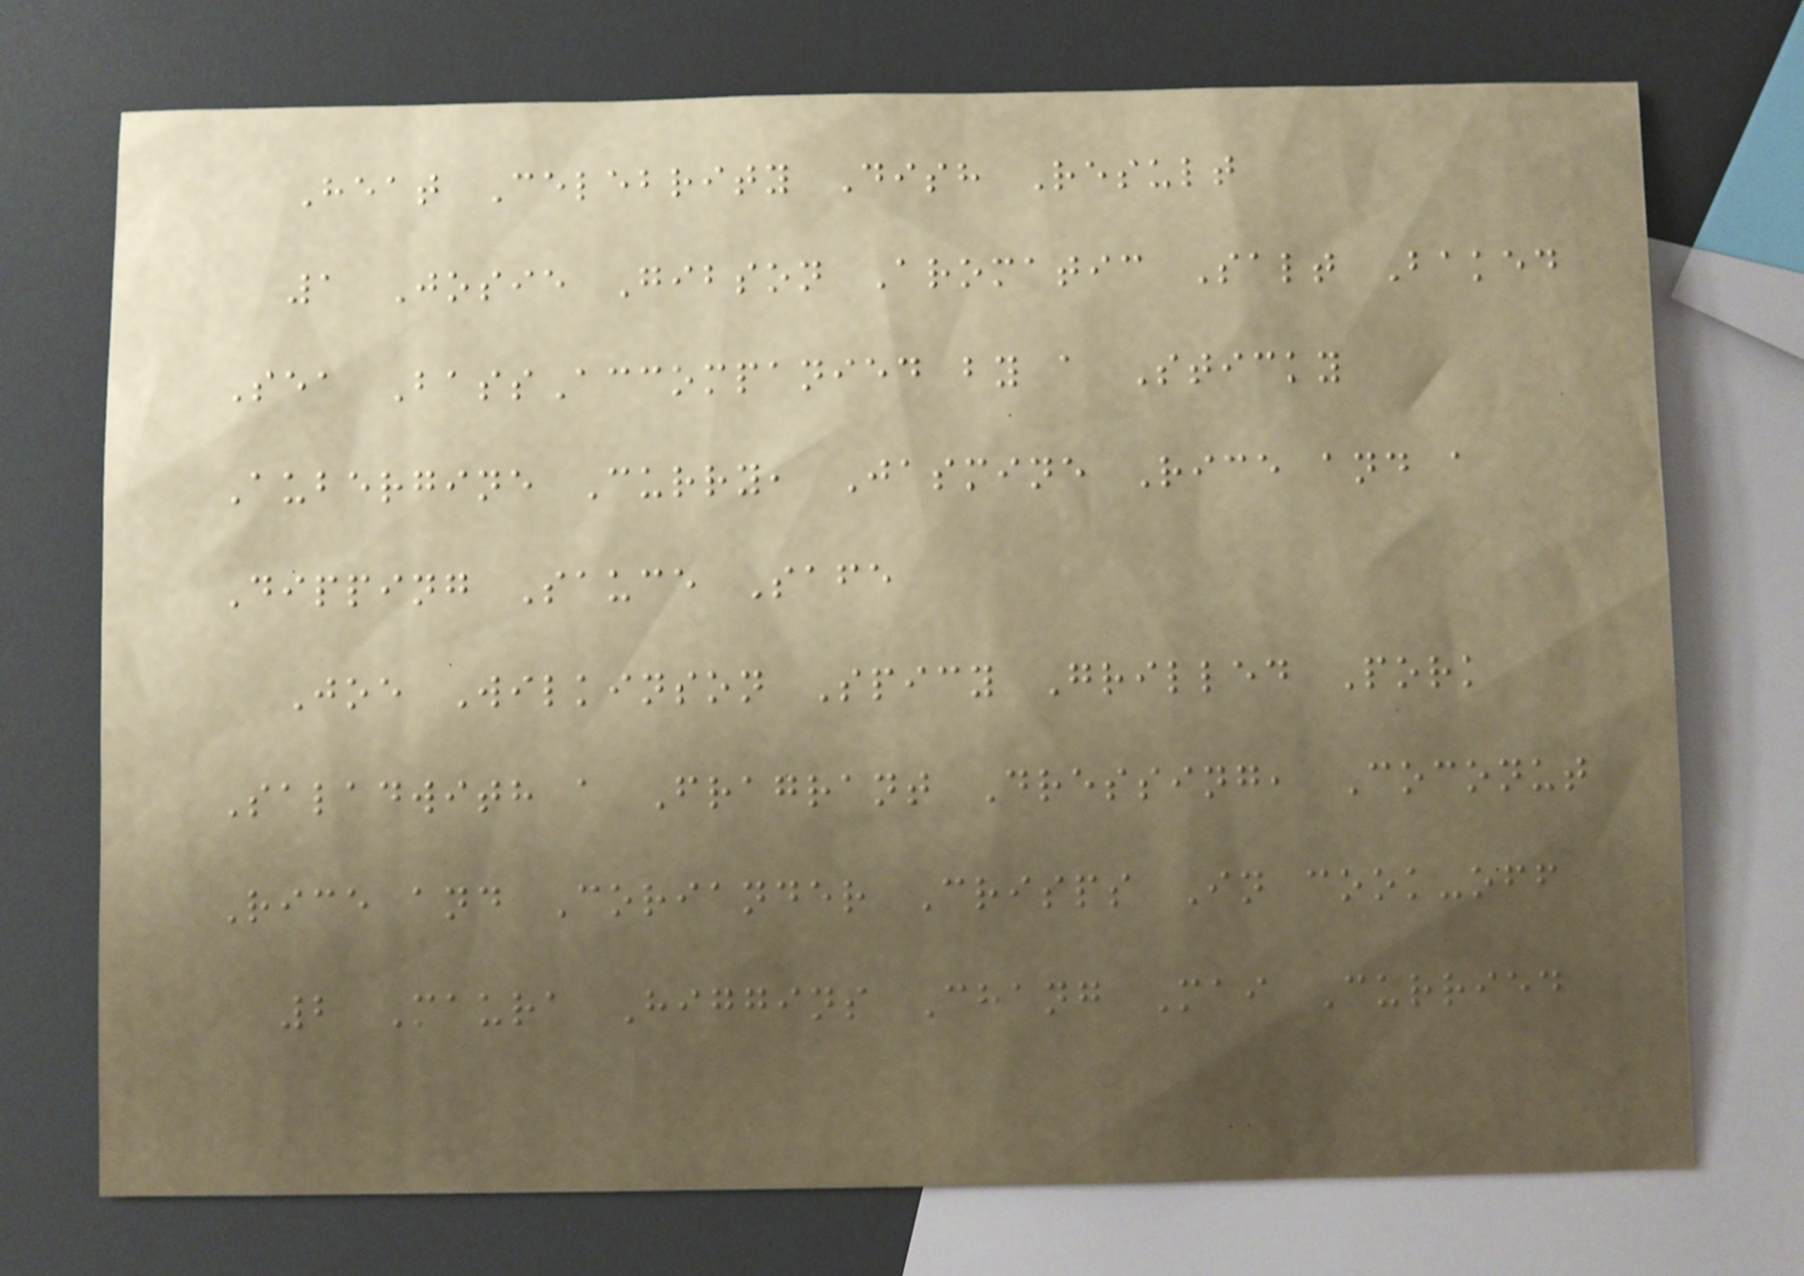Heat Celebrity Dish Result
1 Josie Gibson Aromatic Salt Baked
Sea BassAccompanied by a Sticky
Aubergine Curry, Jasmine Rice and a
Dipping Sauce Safe
Joe Wilkinson Spicy Grilled Pork
Saladwith a Fragrant Dressing, Coconut
Rice and Coriander Crisps In cook-off
2 Maura Higgins Chang Mai Curried
